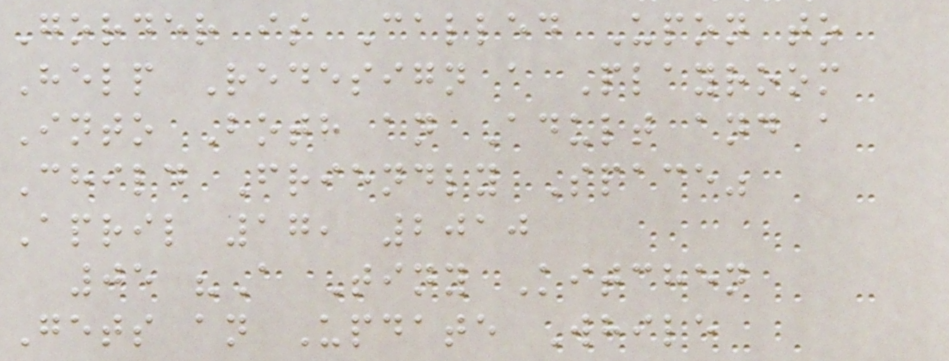Gorder is Called Upon to
Help Redesign a Playroom
Into Both an Adult and a
Child Friendly Space"
April 17, 2010
05 "A Tiny Kitchen
Gets an Update While
